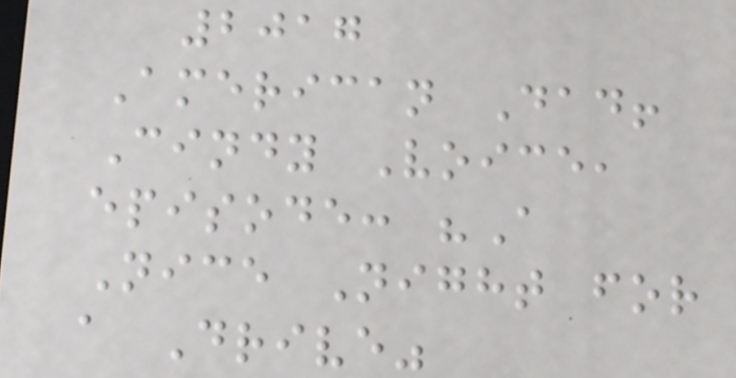2017
American Dad!
Cindy Voice,
episode: "A
Nice Night for
a Drive"
